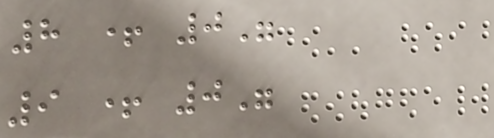8 + 0"
9 + 0"
